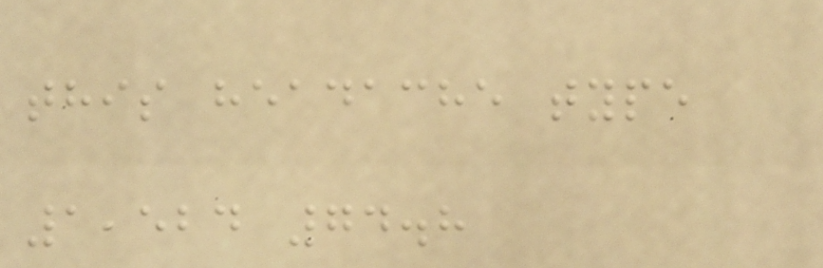this headache type
1,524 74.8
